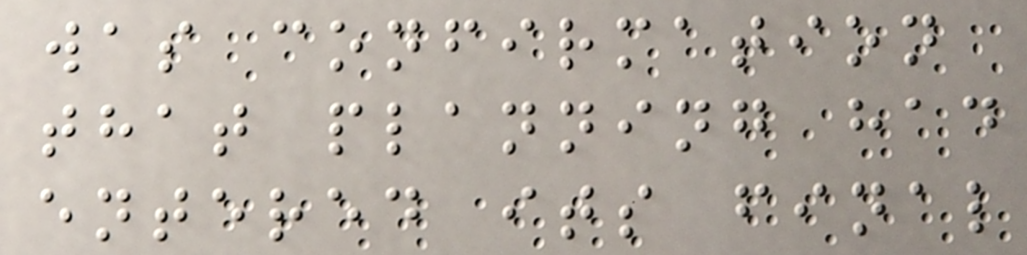was confirmation
that planning had
entered its final
